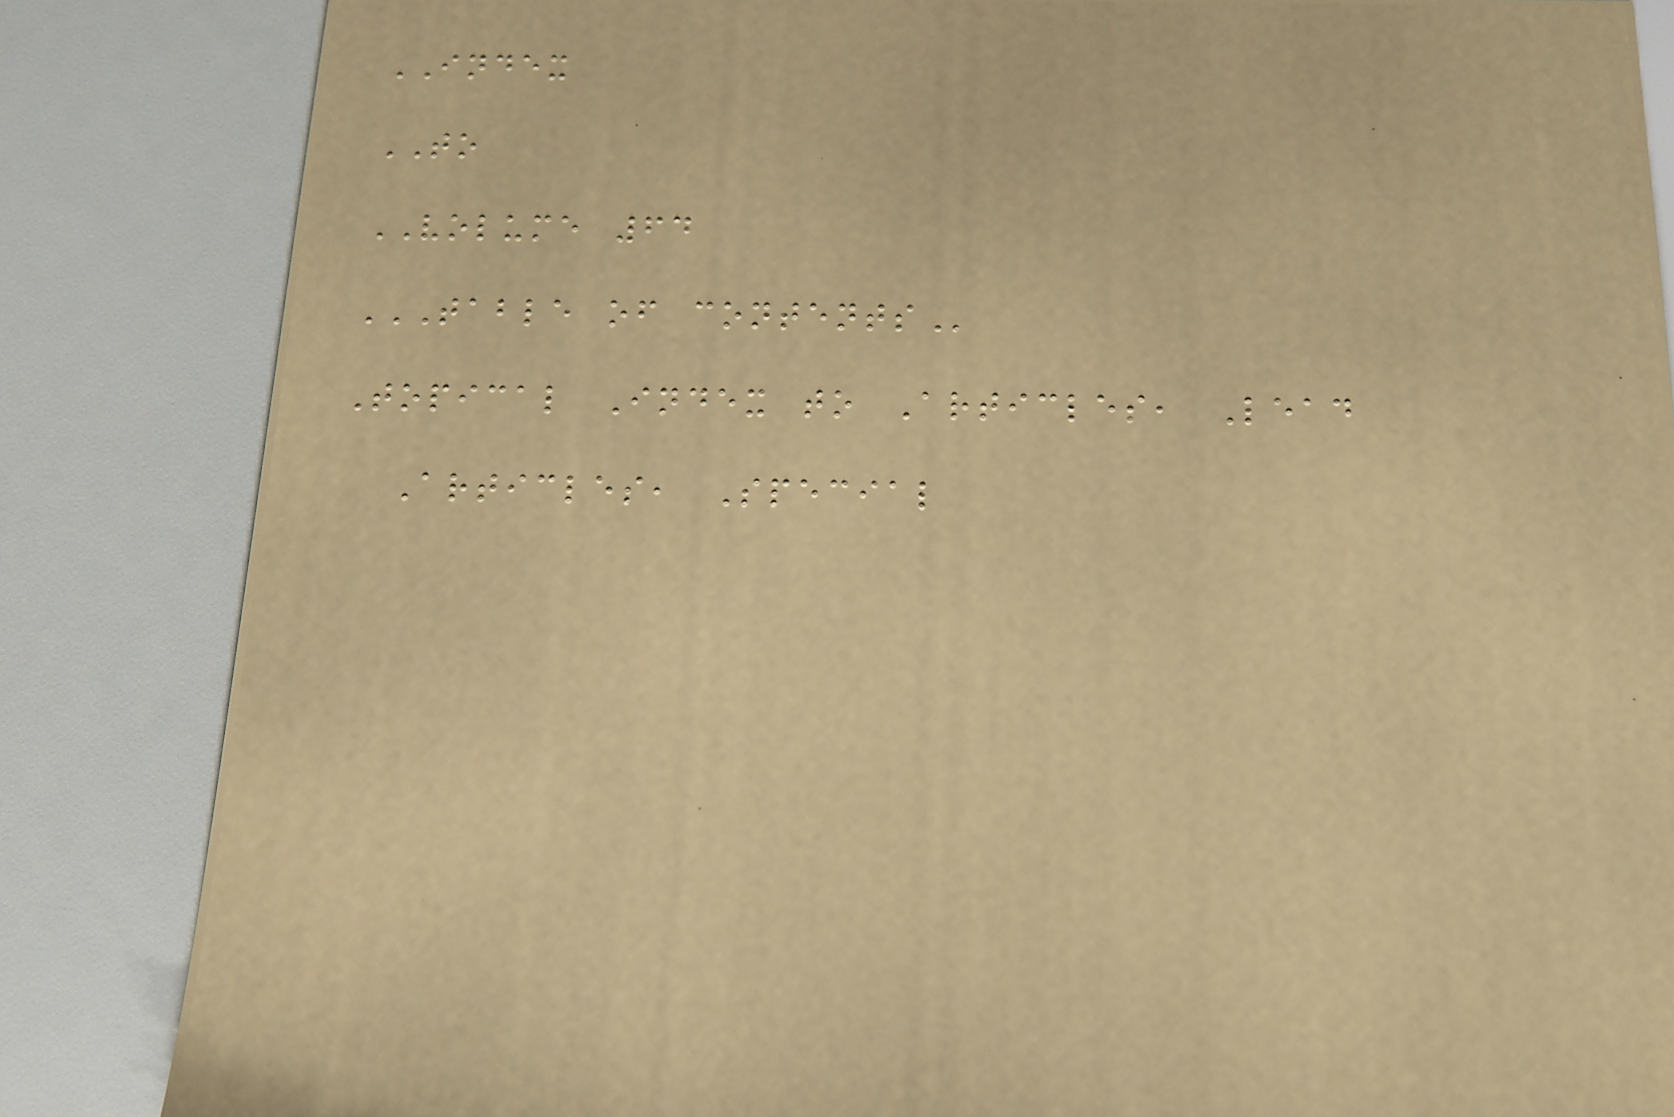INDEX
TO
VOLUME 64
TABLE OF CONTENTS
Topical Index to Articles, Lead
Articles, Special
